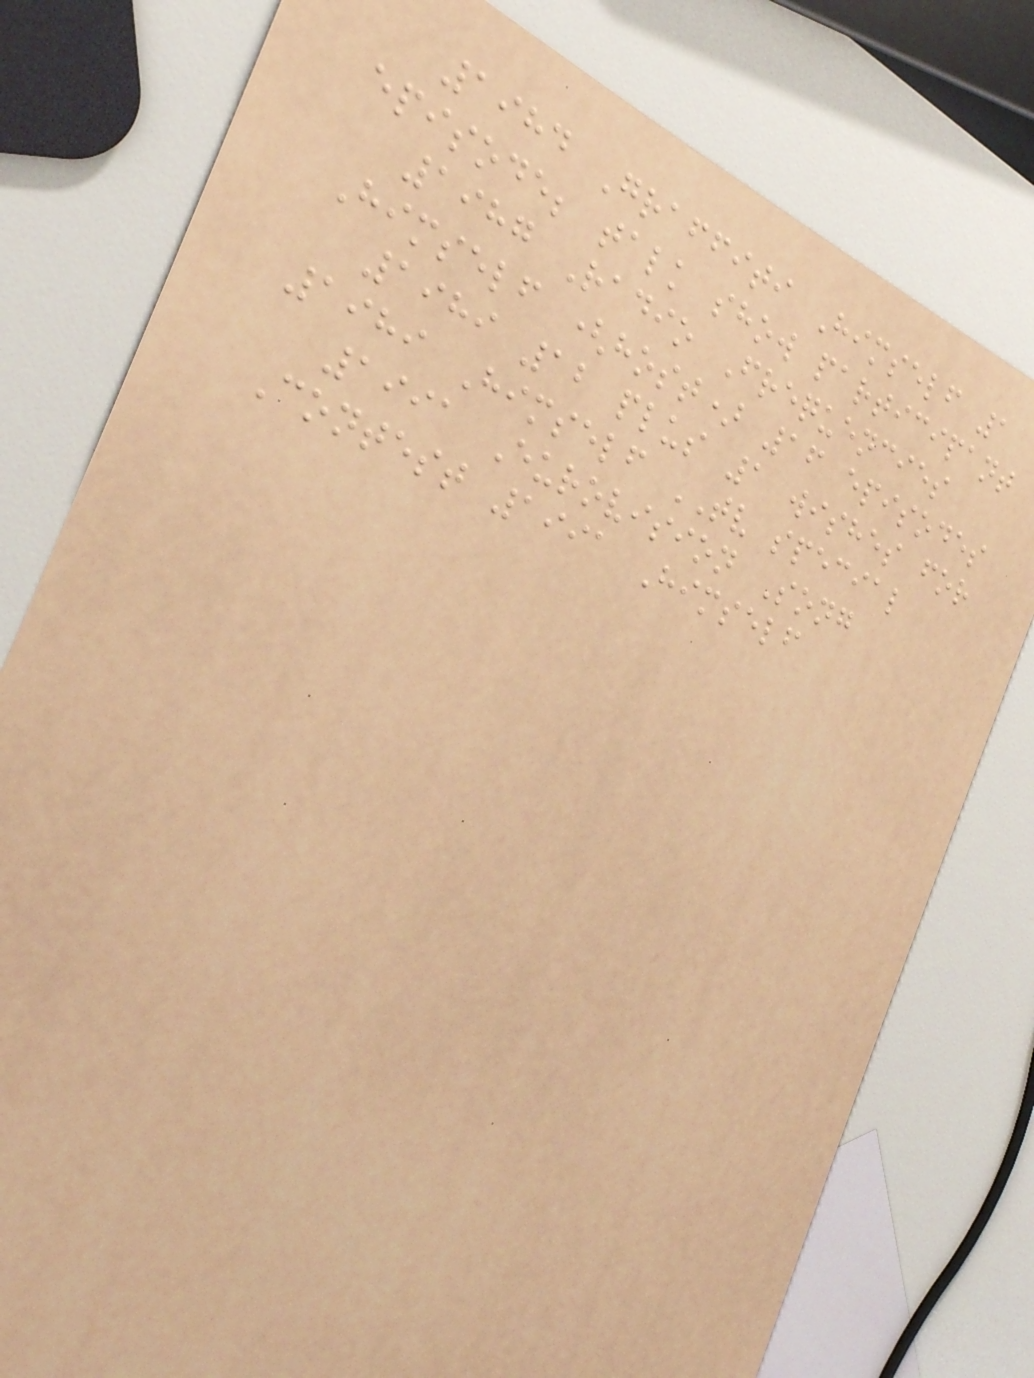1984 Graffiti Himself 1
episode; talk show participant
1987 Radio Frequencies
Himself (host) 16 episodes
1989 12 plus 1 wishes for
1989 Himself TV special
1991 Eurovision Song
Contest 1991 Himself
